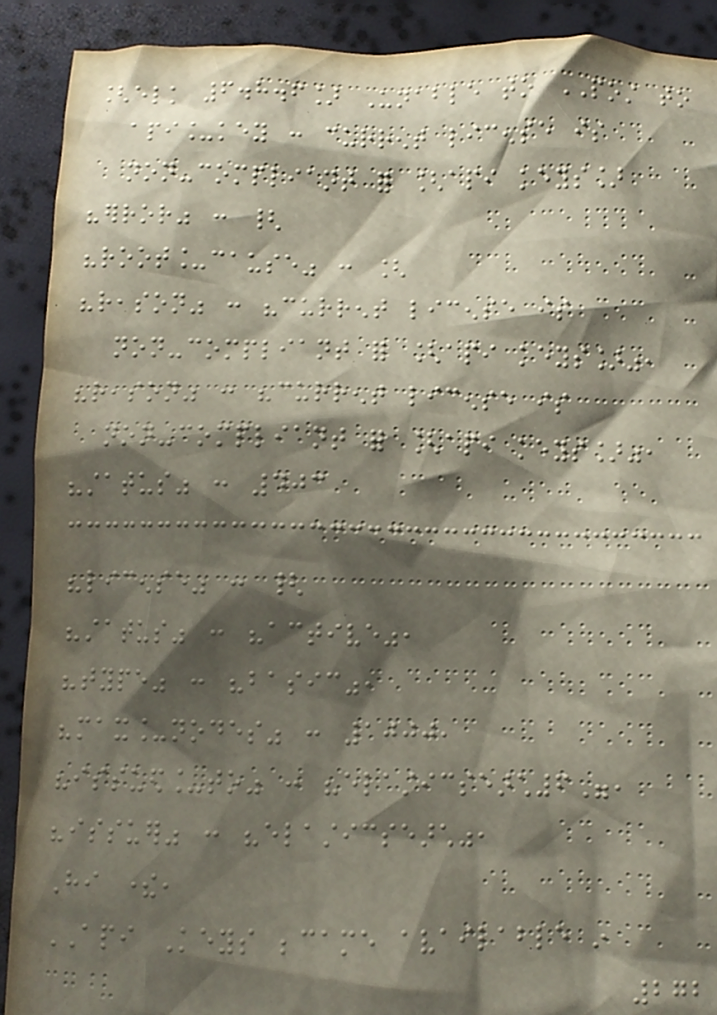[elk 6.8.6] Unable to POST to
api_key : current license is
non-compliant for [api keys]
"error" : {
"root_cause" : [
"reason" : "current license is
non-compliant for [api keys]",
"reason" : "current license is
non-compliant for [api keys]",
"status" : 403
"license" : {
"status" : "active",
"type" : "basic",
"max_nodes" : 1000,
"issued_to" : "elasticsearch6",
"issuer" : "elasticsearch",
Hi there,
API Keys became available in
272
